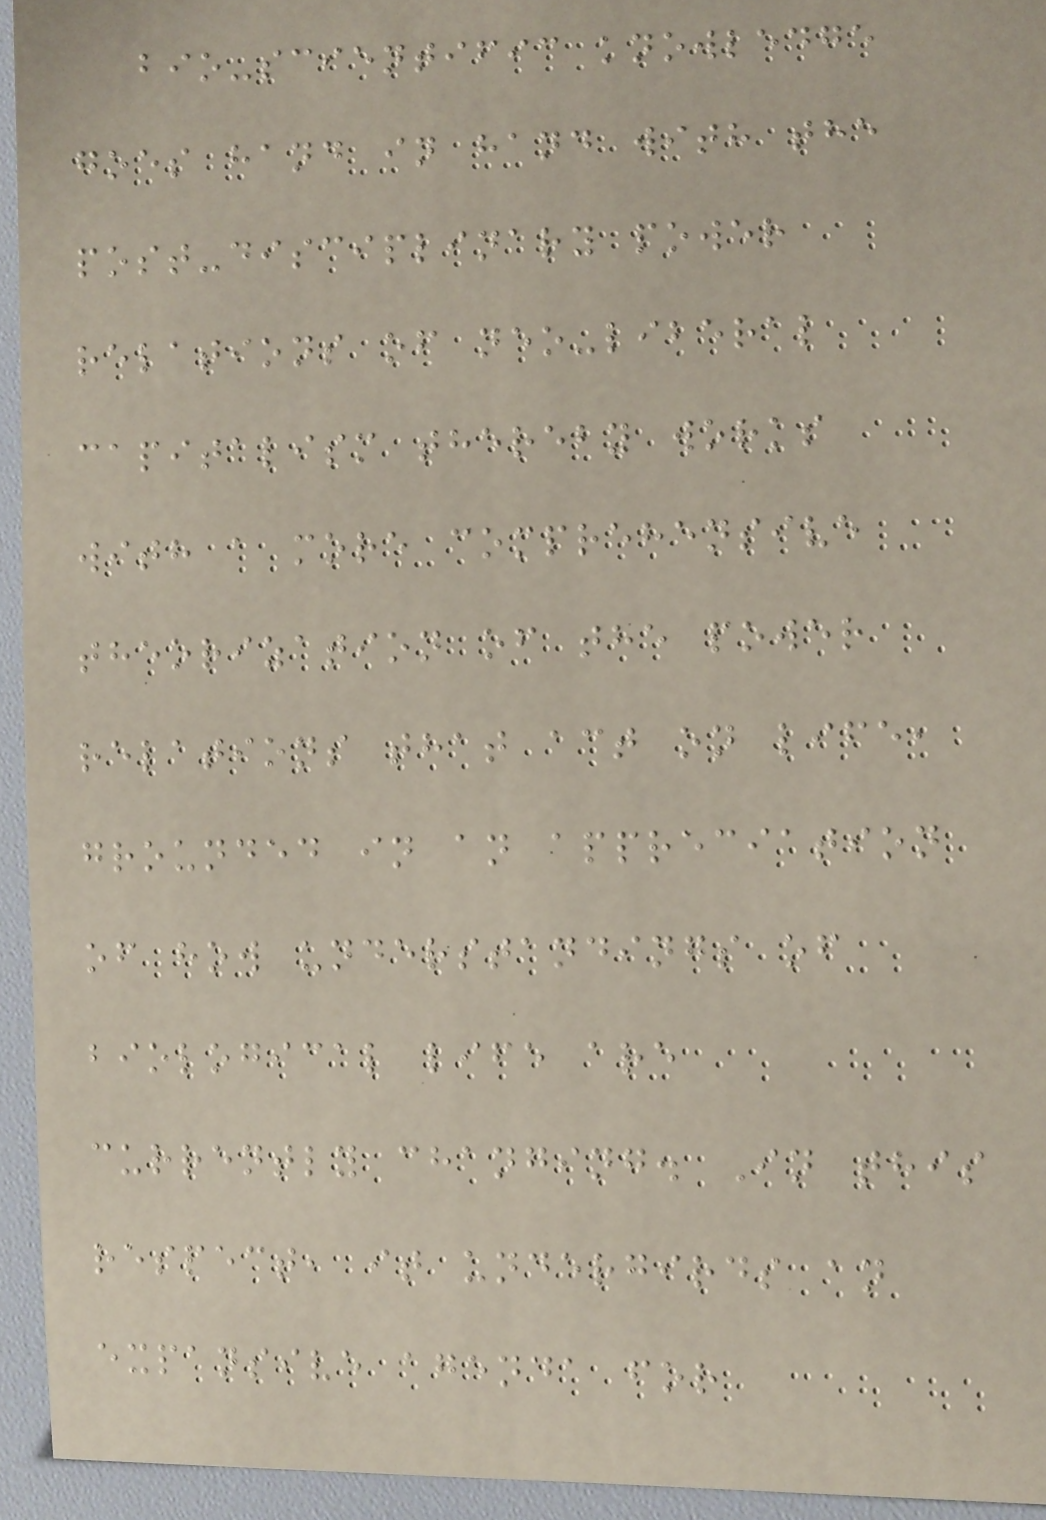bio-scientific knowledge
goes hand in hand with the
post-disciplinary power
relations of neo-liberal
capitalism thereby works
with a more comprehensive
theorization of the power
relations that act on life,
grounded in an appreciation
of how understandings of
biological life are
currently changing. In this
respect, it undergirds an
expansive agenda for
